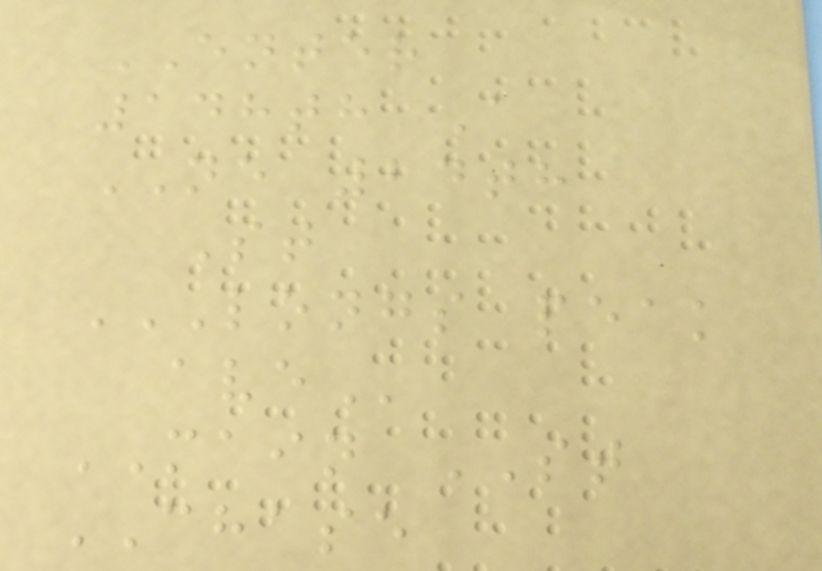ENTER
148th A
NE 24th
St
LONGS PEAK
AVE
MAIN ST
CHASE
